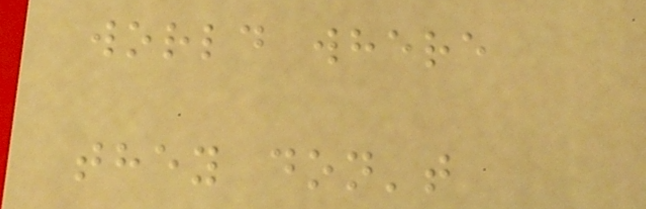world where
they don't
